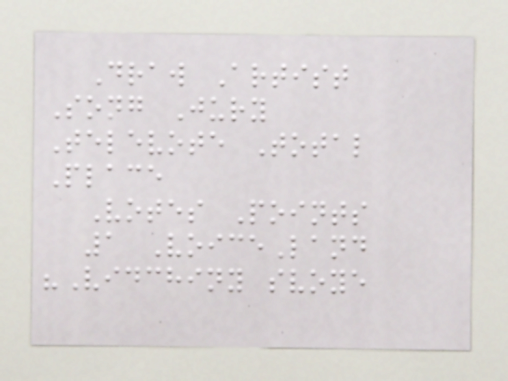Draw Artist
Song Jury
Televote Total
Place
Votes Points
1 VoiceLand
"Vidchiny svoye
